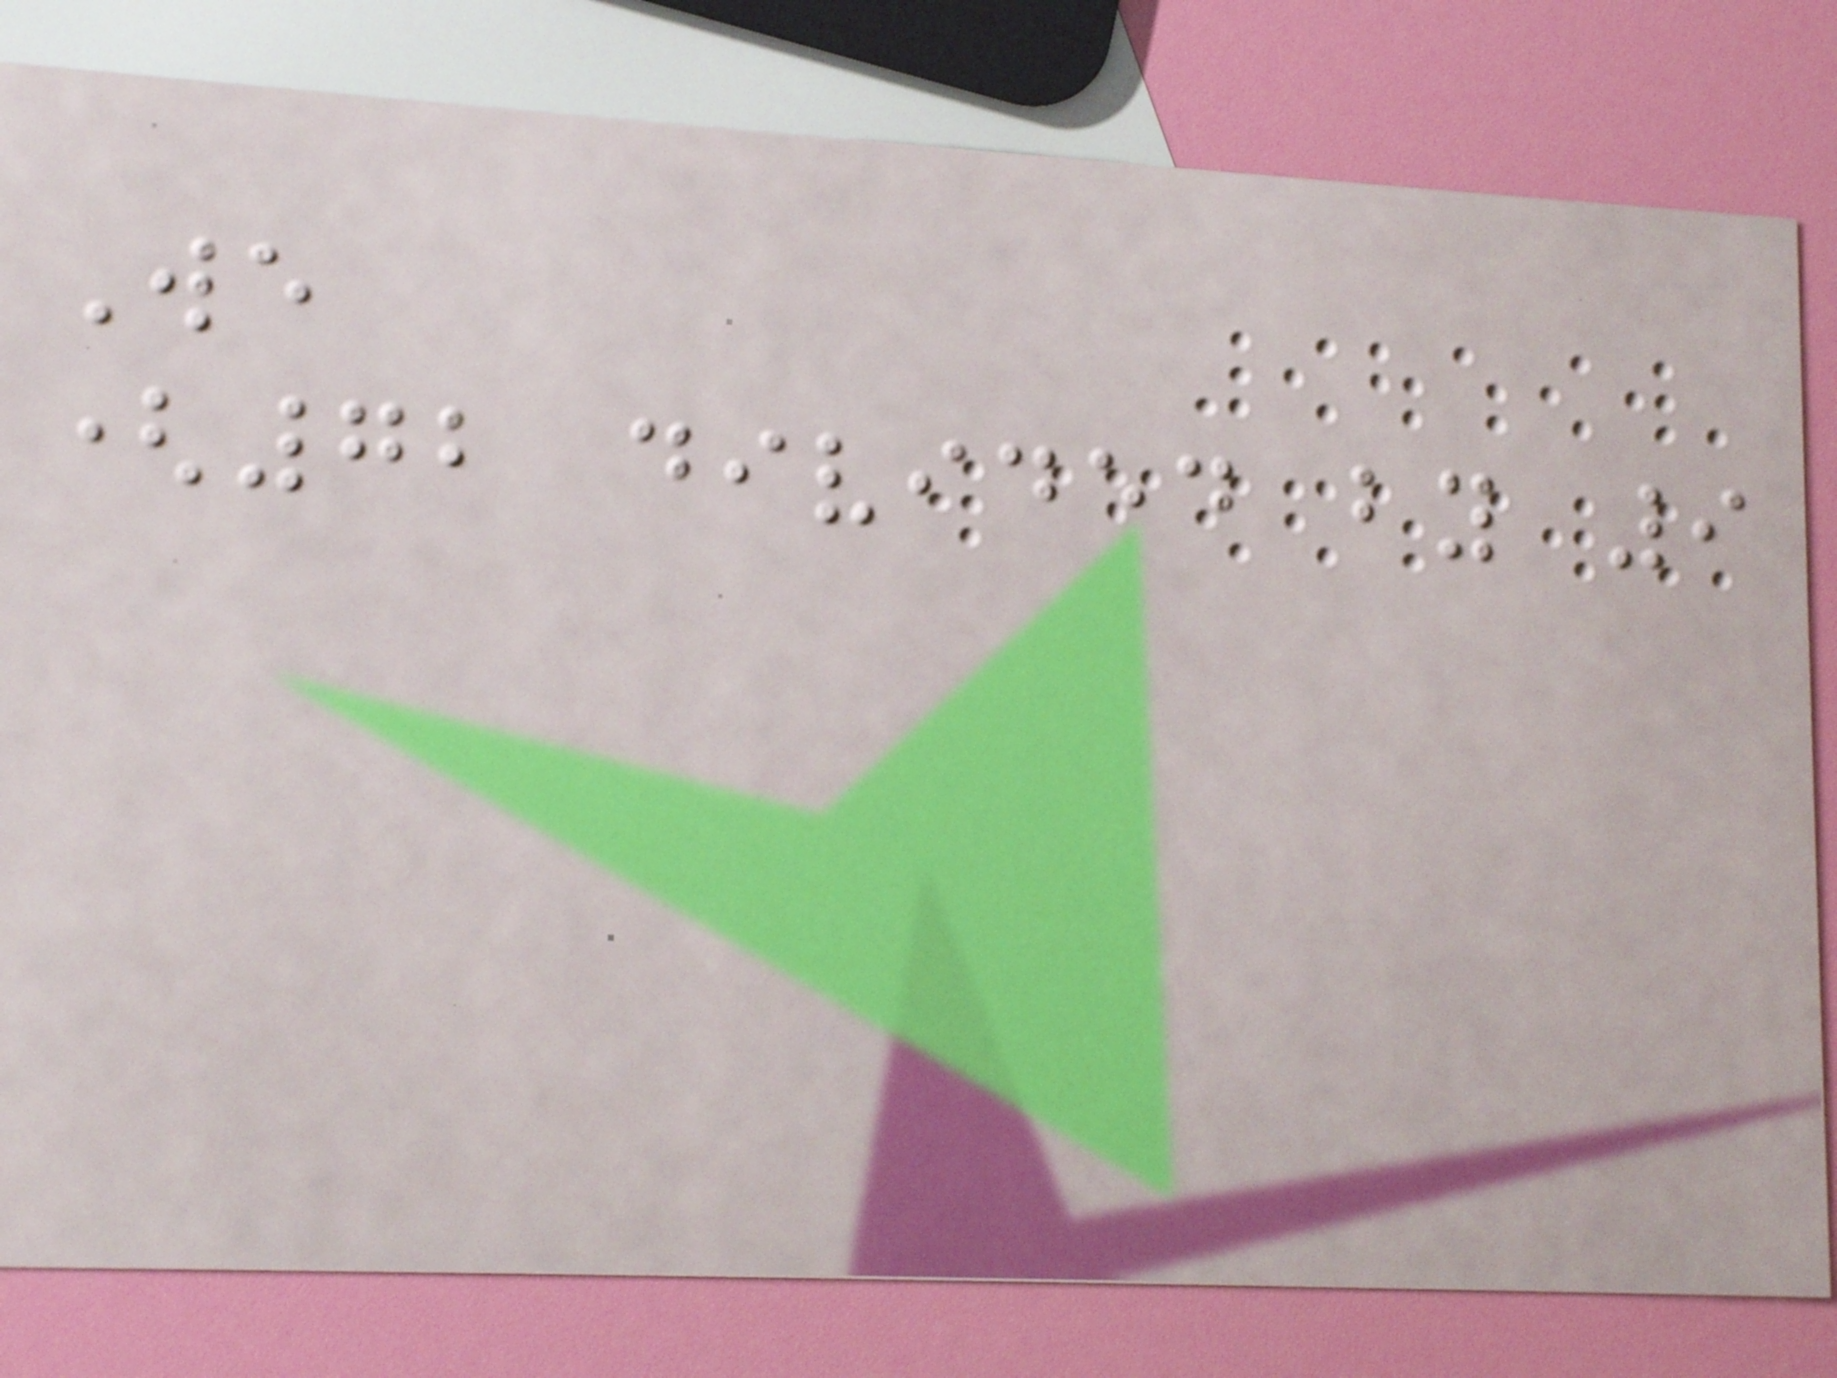We
(72 divided by 9
